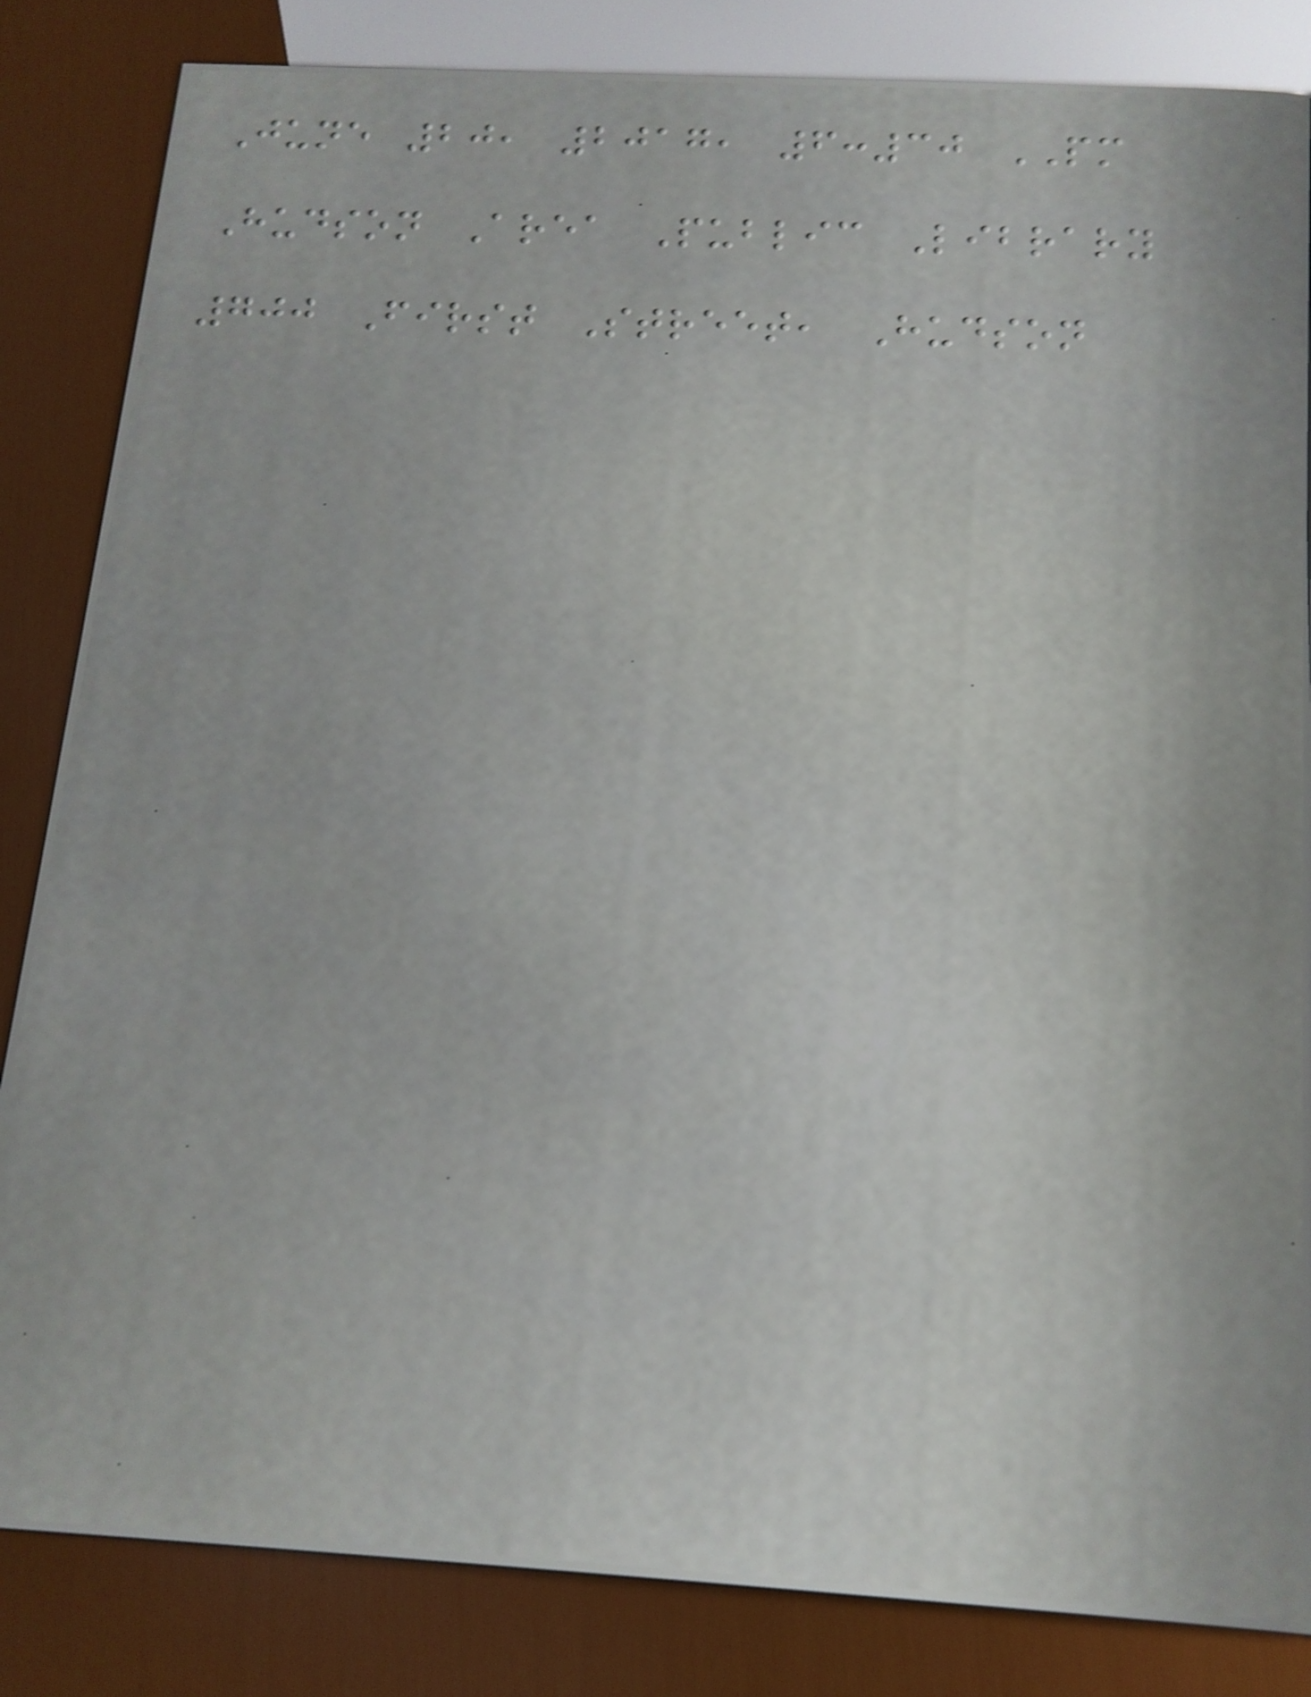June 20, 2017, 6:30 PM
Hudson Area Public Library
700 First Street, Hudson
